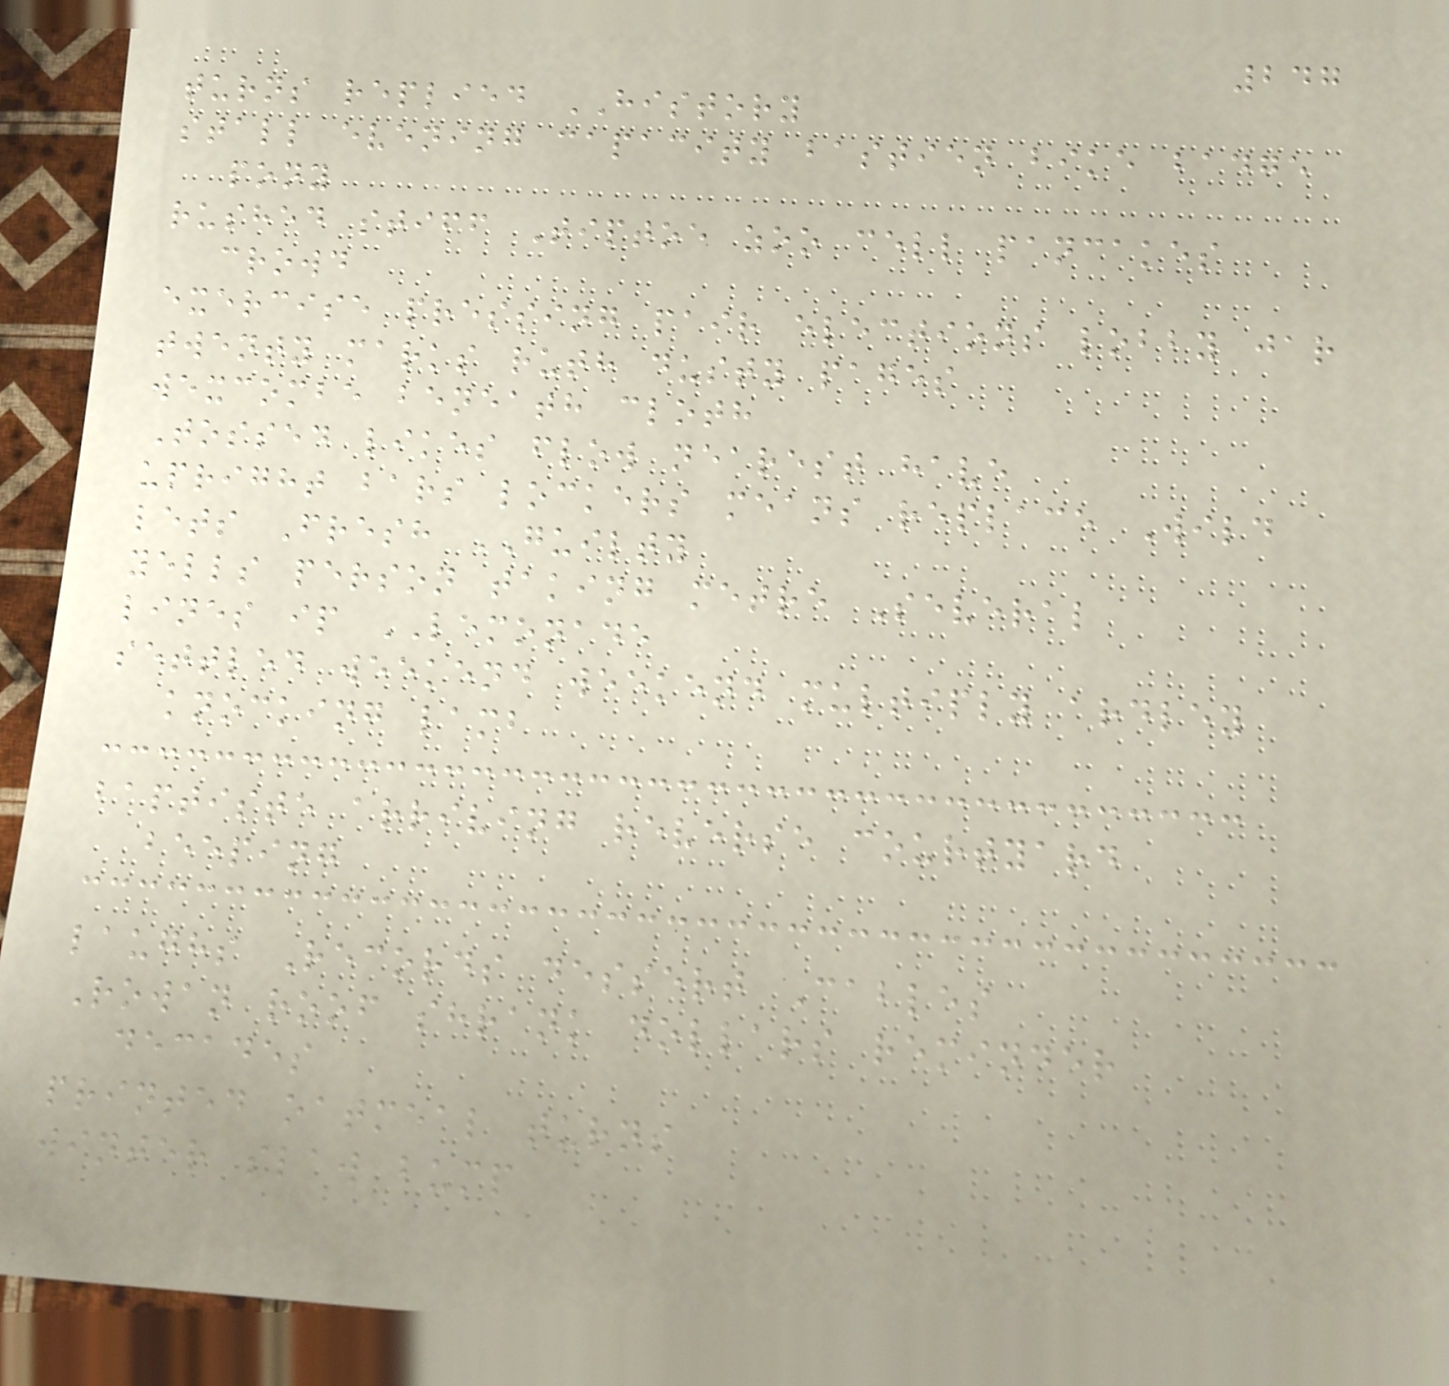247
turns replied HISTORY
stall evening capacity bastien bike badge
pony
rushed stiff Tiptoe zoo cell pancakes
crowd
exercise pressing pair elections lobby jar
twenty marks ruth dusty pages
wexcombe beneath cloth
Tossed likes flow nearest have
upright bars lockers means replace Wild
lets Fresh GUILTY
yells person taking metre Several
lines ip LEMONADE
settled weekend weekend multiply ardley
knocking lamb
baptiste arriving reverse courtyard
beeping
laughs Records dessert Cables
Rowan roof shrank dollars reminder
decades
printed oatmeal turns
winter slaw bump
